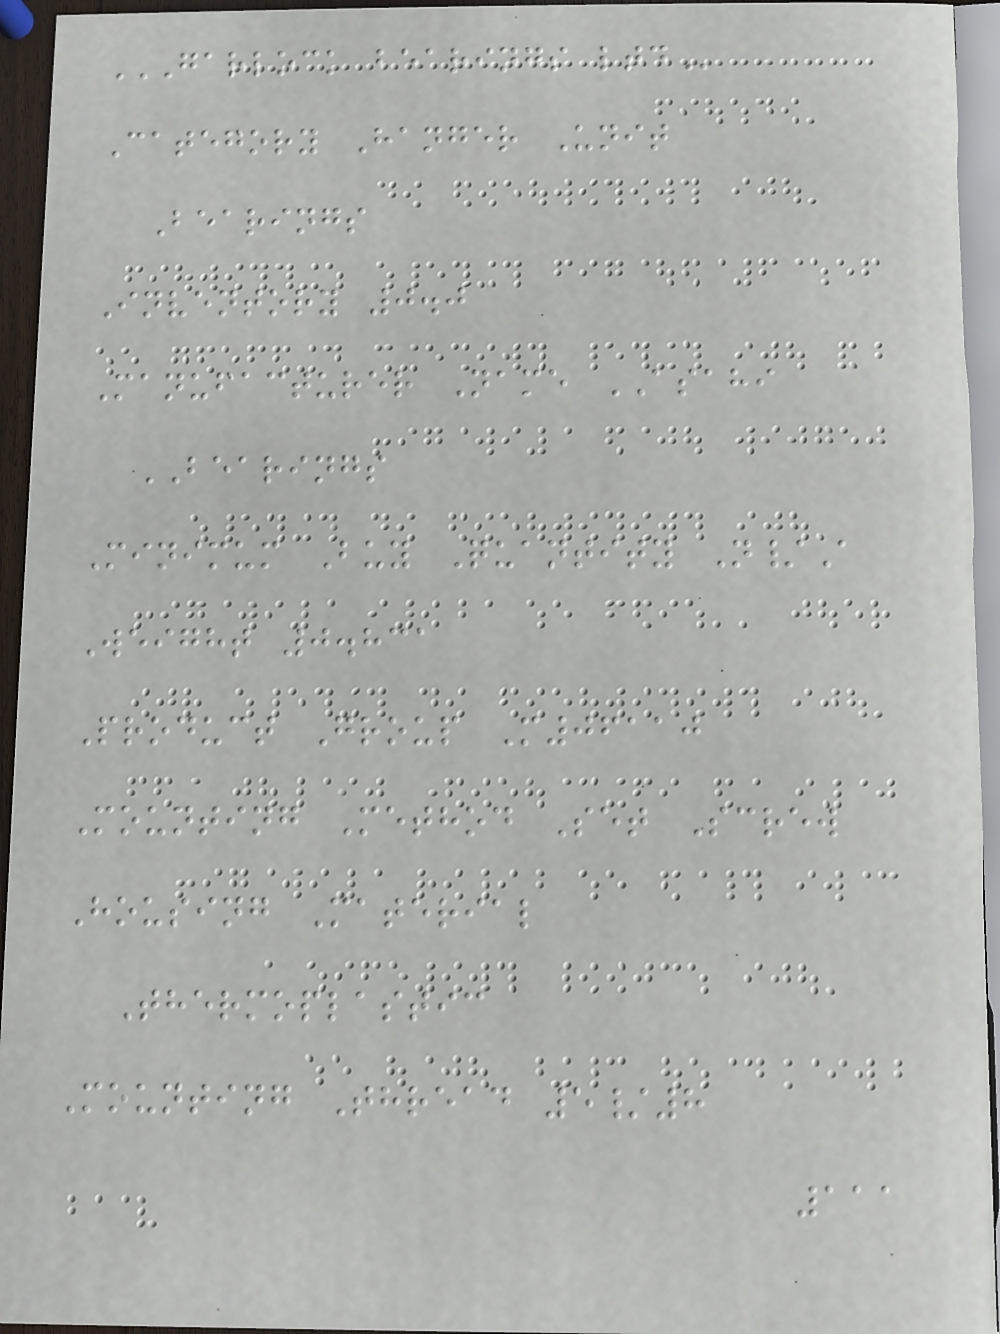GARLOCK BEARINGS LTD
Category Hanger Unit
Bearings
Inventory 0.0
Manufacturer Name ASAHI
BEARINGS
Minimum Buy Quantity N/A
Weight 0.831
Product Group M06110
Mounting Method Set Screw
Housing Material
Thermoplastic
Mounting Thread 5/8
111
